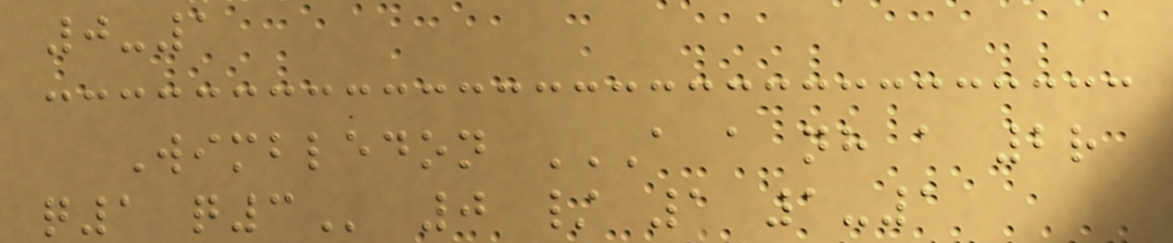0-1
Wimbledon A A NH A 2R
Q1 Q3 0 / 1 1-1
